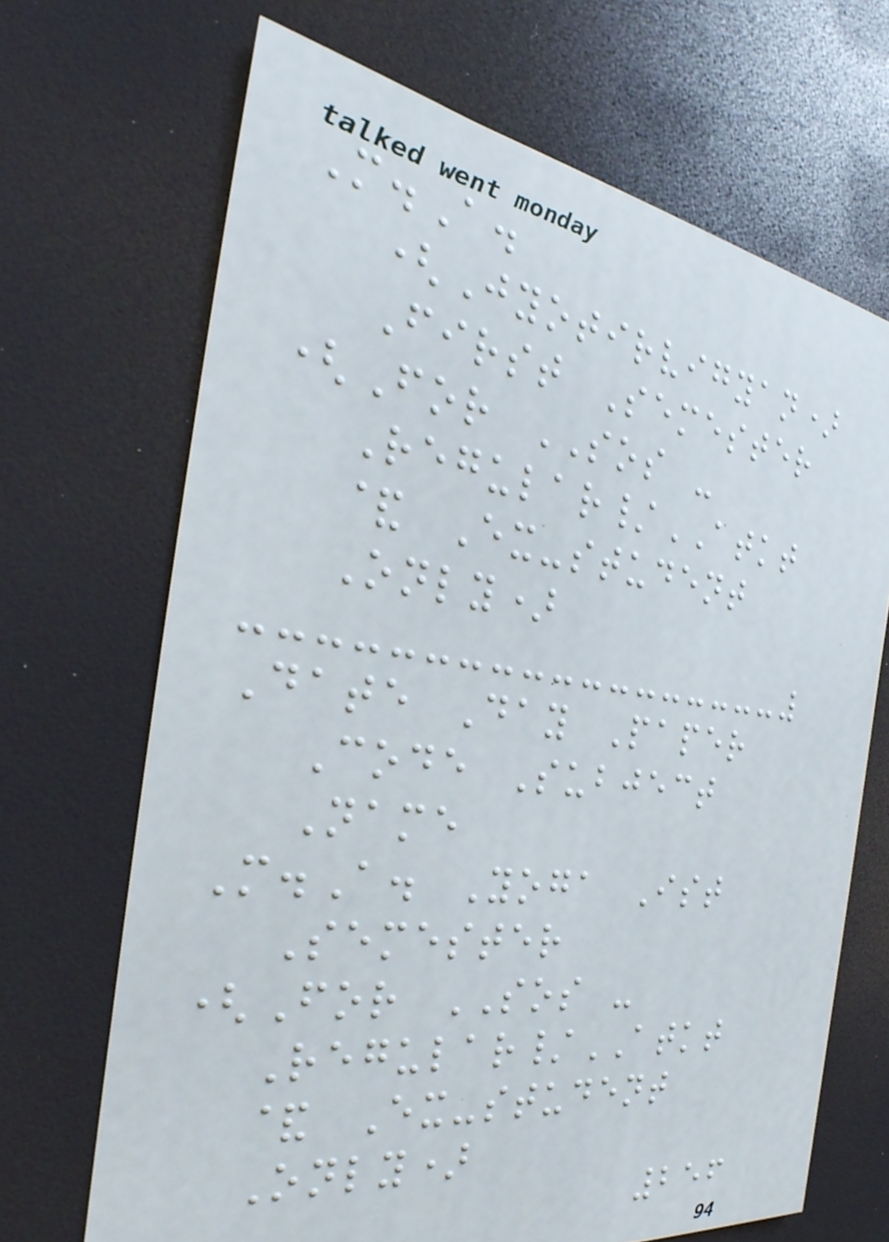M.A.
(Jyotirvigyan)
First Semester
(For SOS -
Regular/ATKT
& Ex-student
Only)
Date Day Paper
Code Subject
Name
M.A. Yoga Ist
Semester
(For SOS -
Regular/ATKT
& Ex-student
Only)
256
